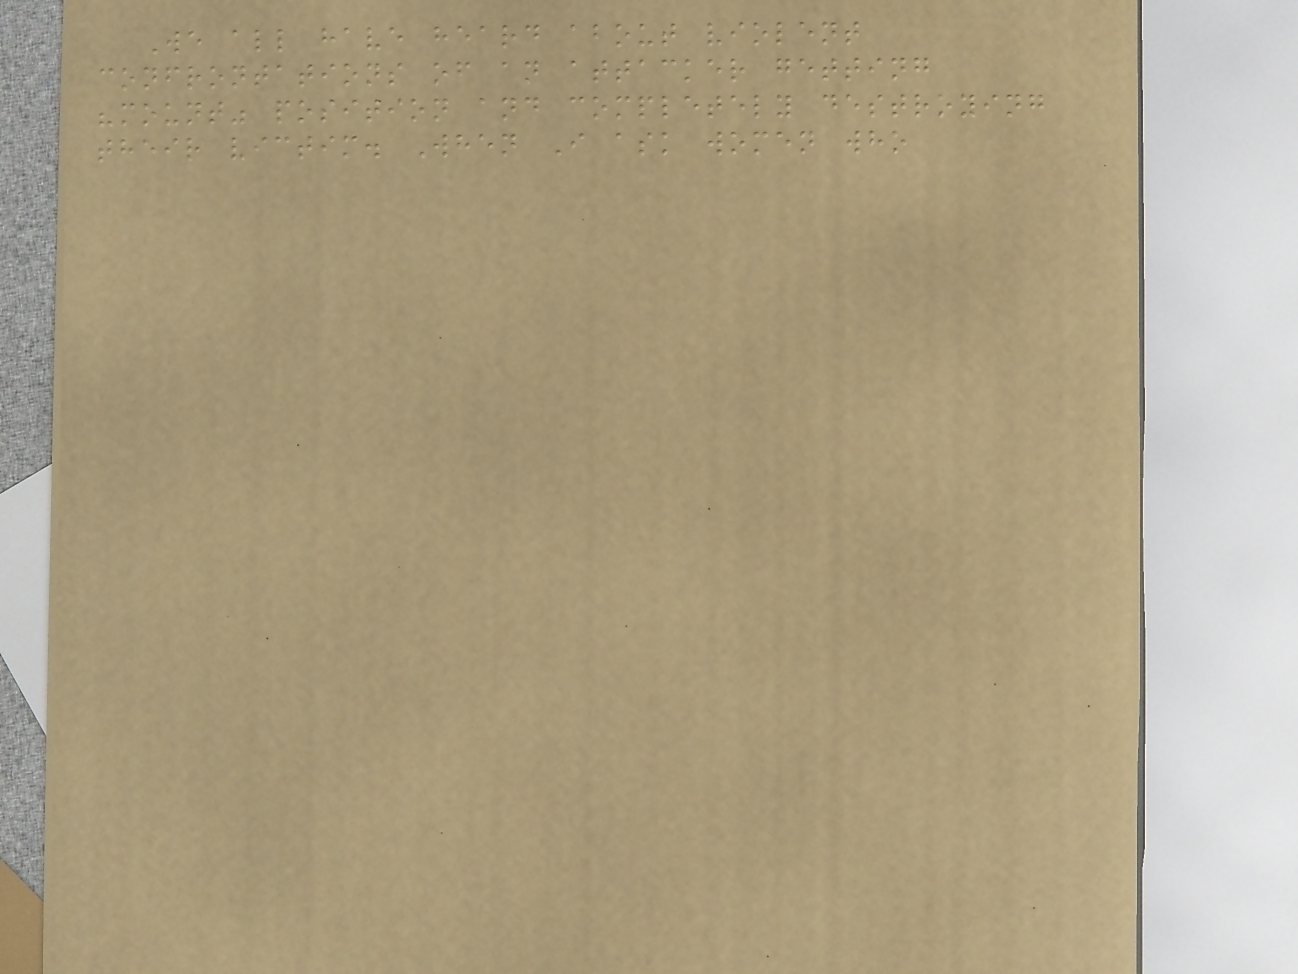We all have heard about violent
confrontations of an attacker getting
"mount" position and completely destroying
their victim. When I ask women who
